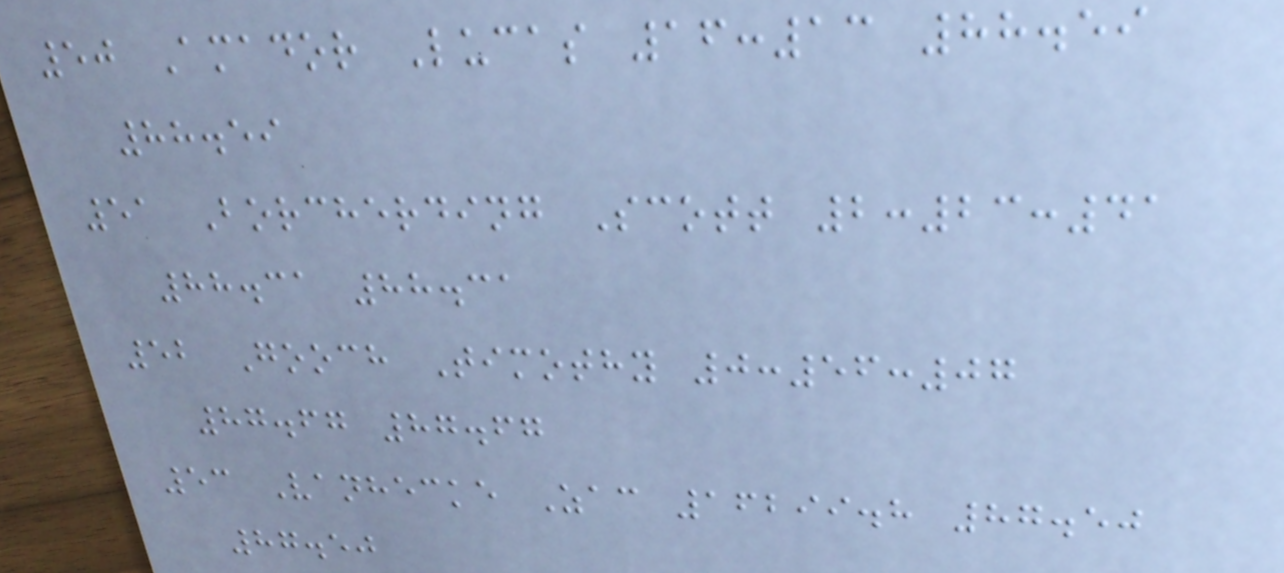50 Amador Lucas 16:13 88.59
88.59
51 Borcherding Scott 2:23:41
88.31 88.31
52 Gooch Timothy 0:56:07
87.67 87.67
53 Vanhecke Zac 16299.8 87.50
87.50
